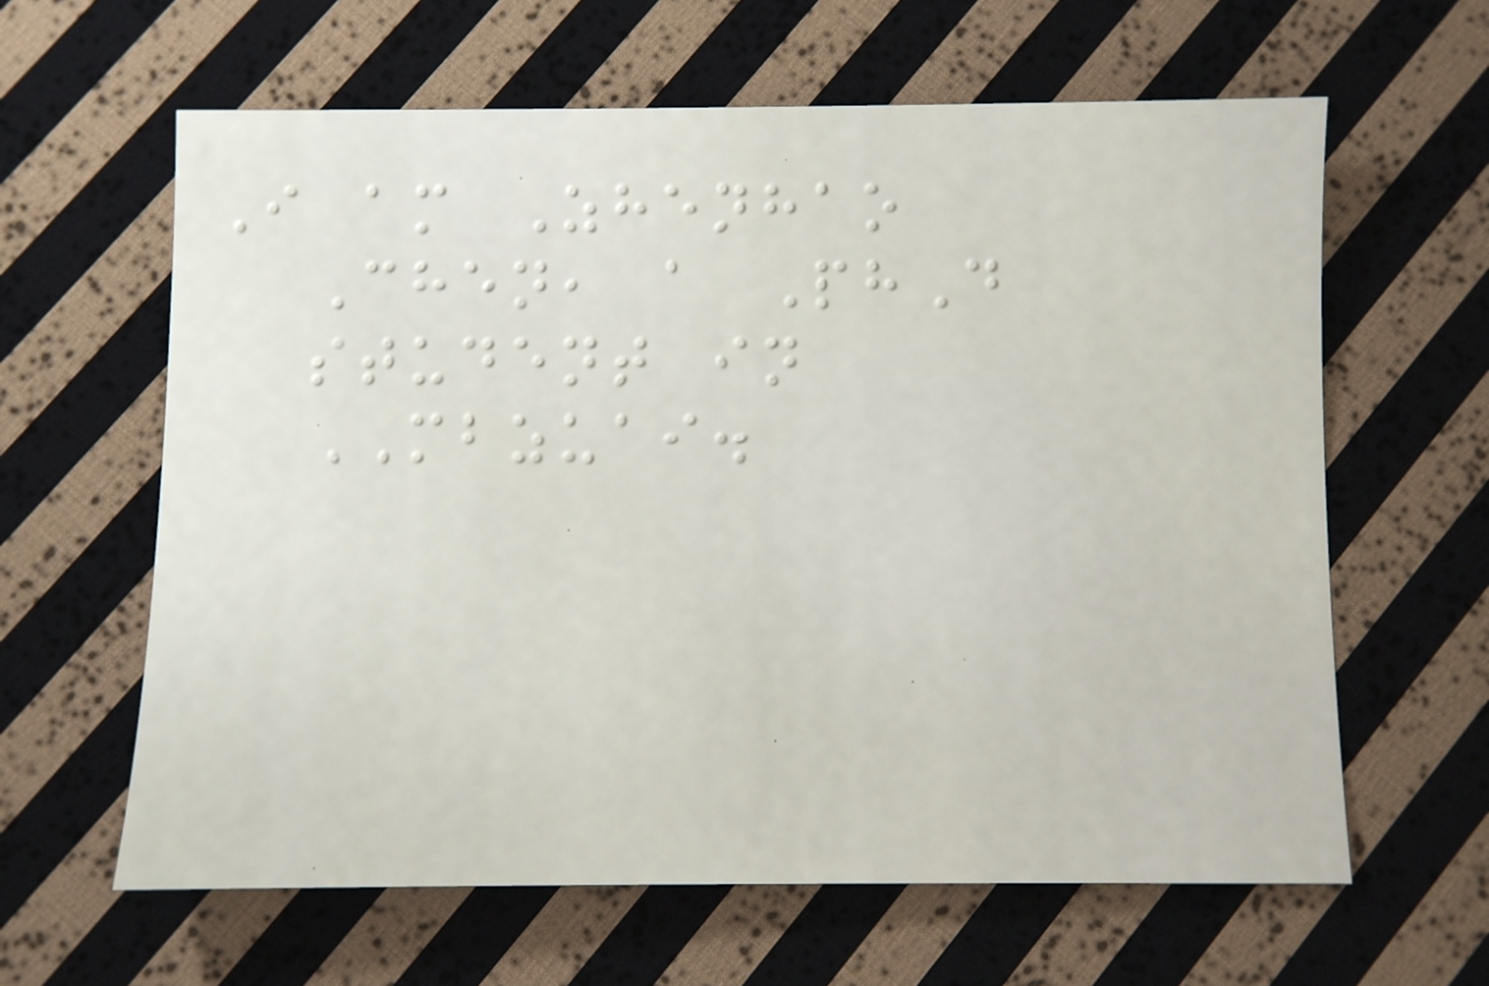I am Zhenhao
Chen, a PhD
student in
MBZUAI.
